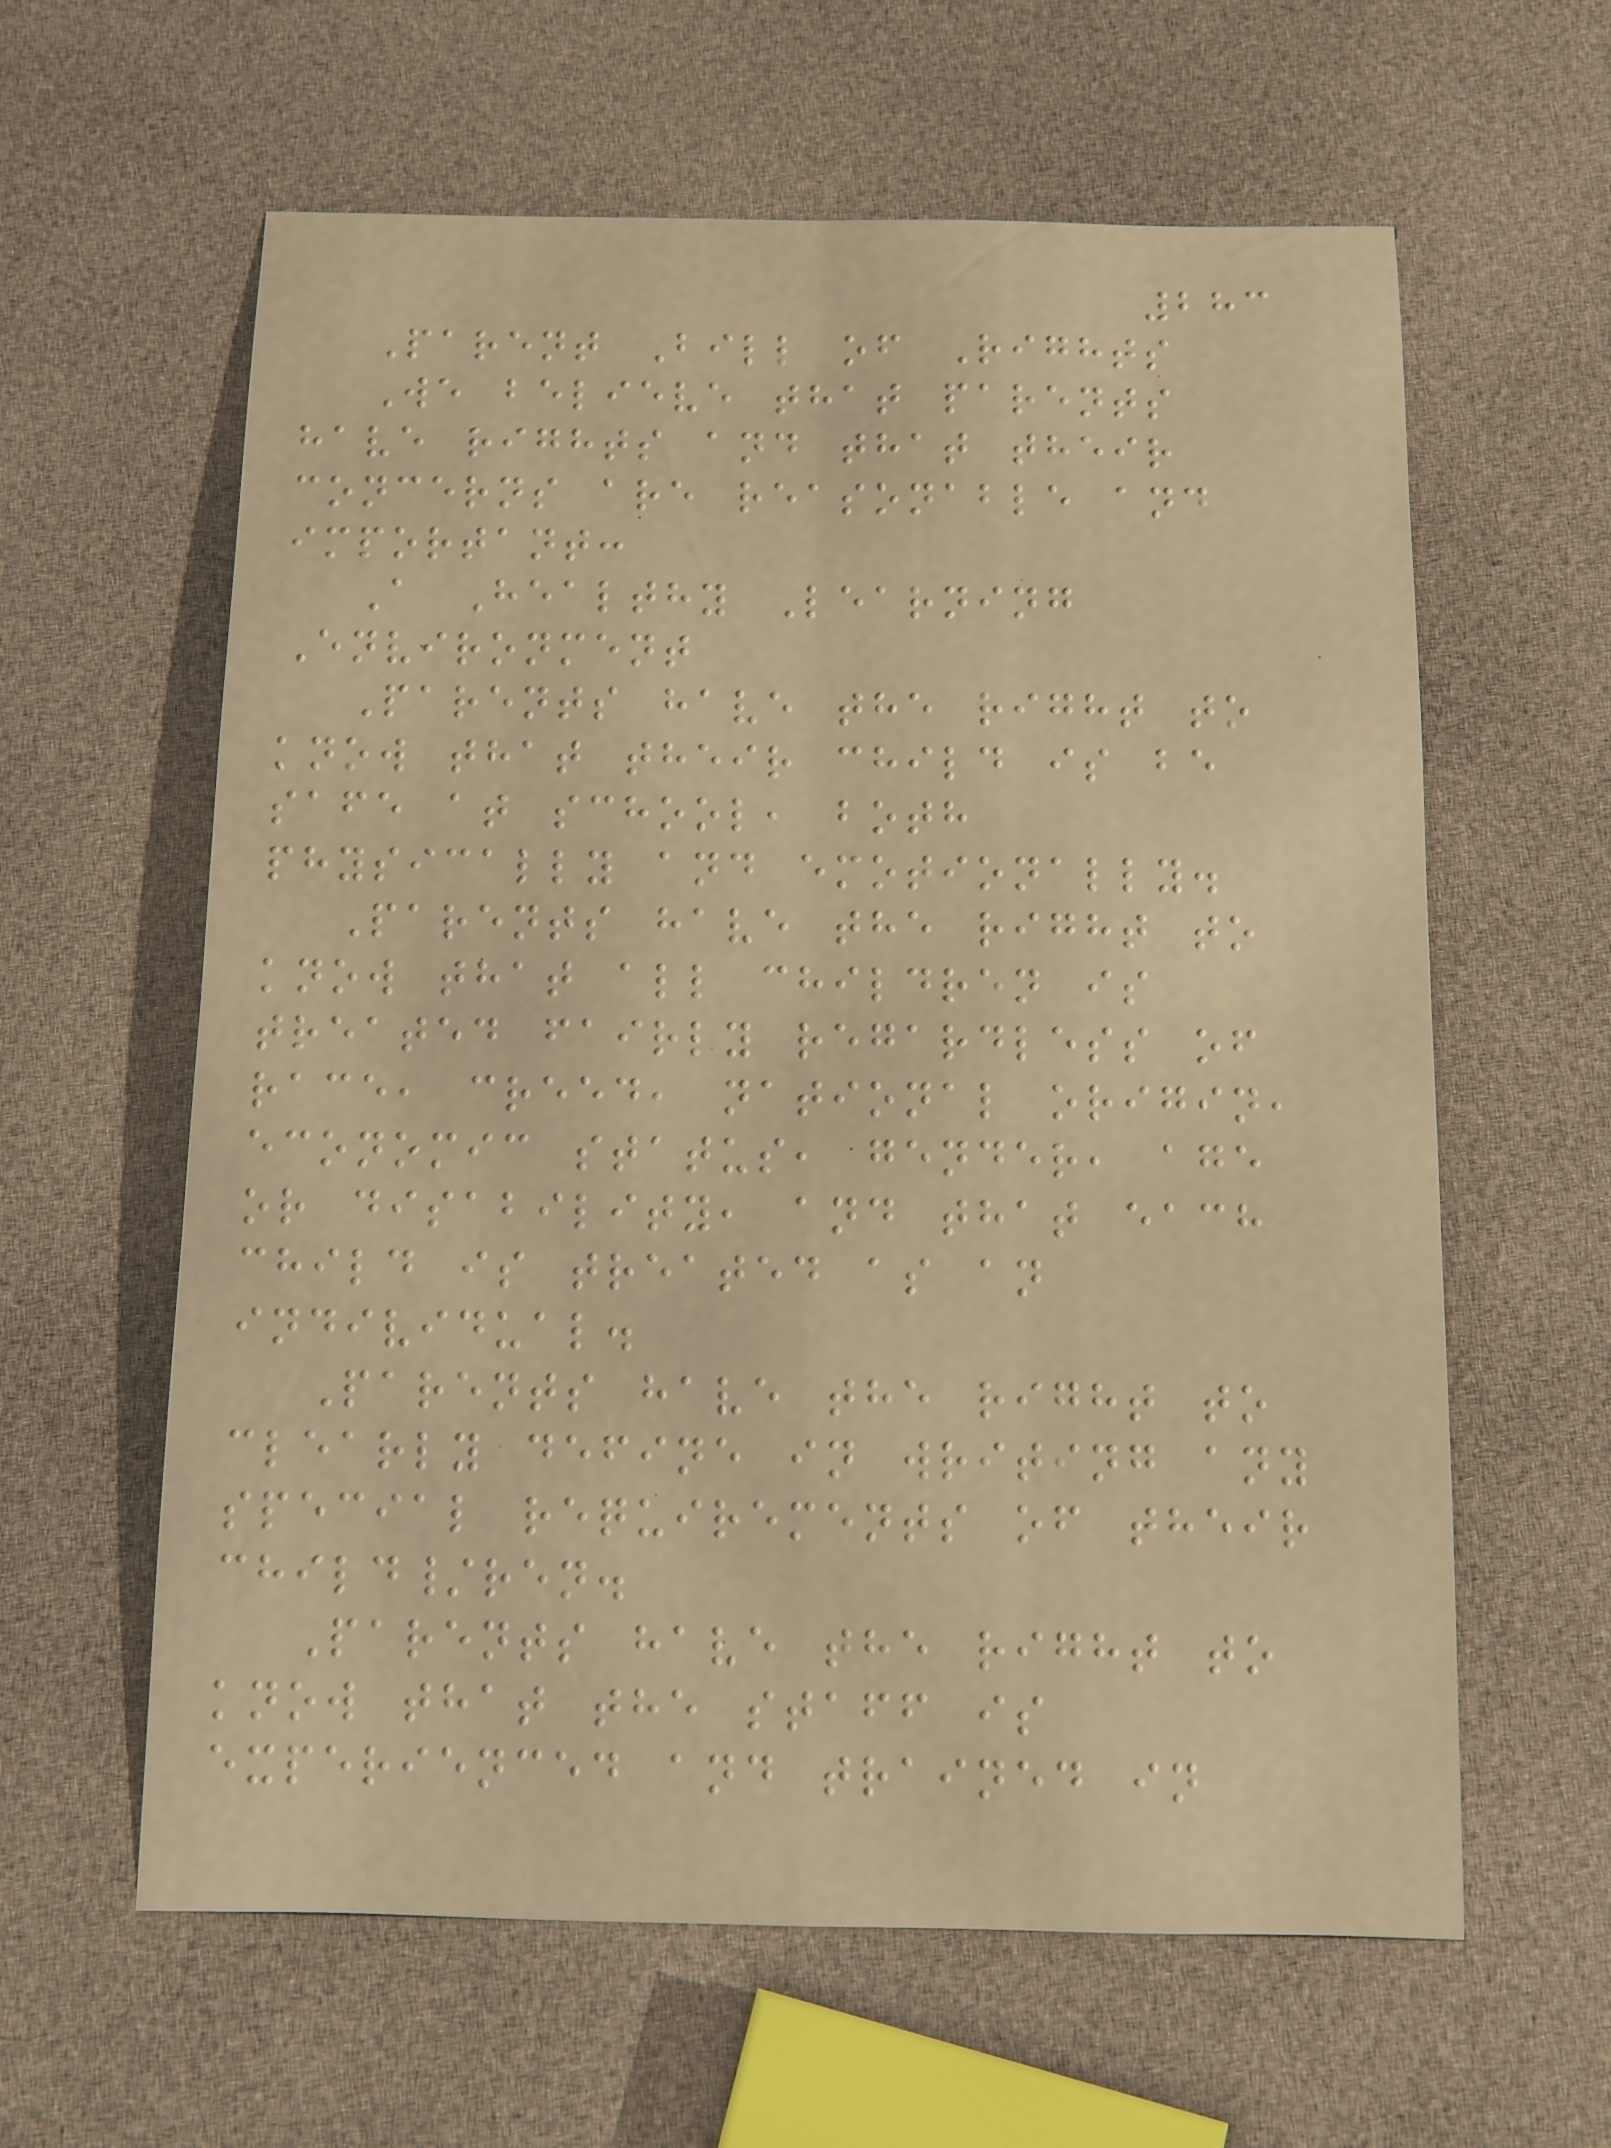283
Parent Bill of Rights
We believe that parents
have rights and that their
concerns are reasonable and
important:
A Healthy Learning
Environment
Parents have the right to
know that their child is be
safe at school, both
physically and emotionally.
Parents have the right to
know that all children is
treated fairly regardless of
race, creed, national origin,
economic status, gender, age
or disability, and that each
child is treated as an
individual.
Parents have the right to
clearly define in writing any
special requirements of their
child/ren.
Parents have the right to
know that the staff is
experienced and trained in
